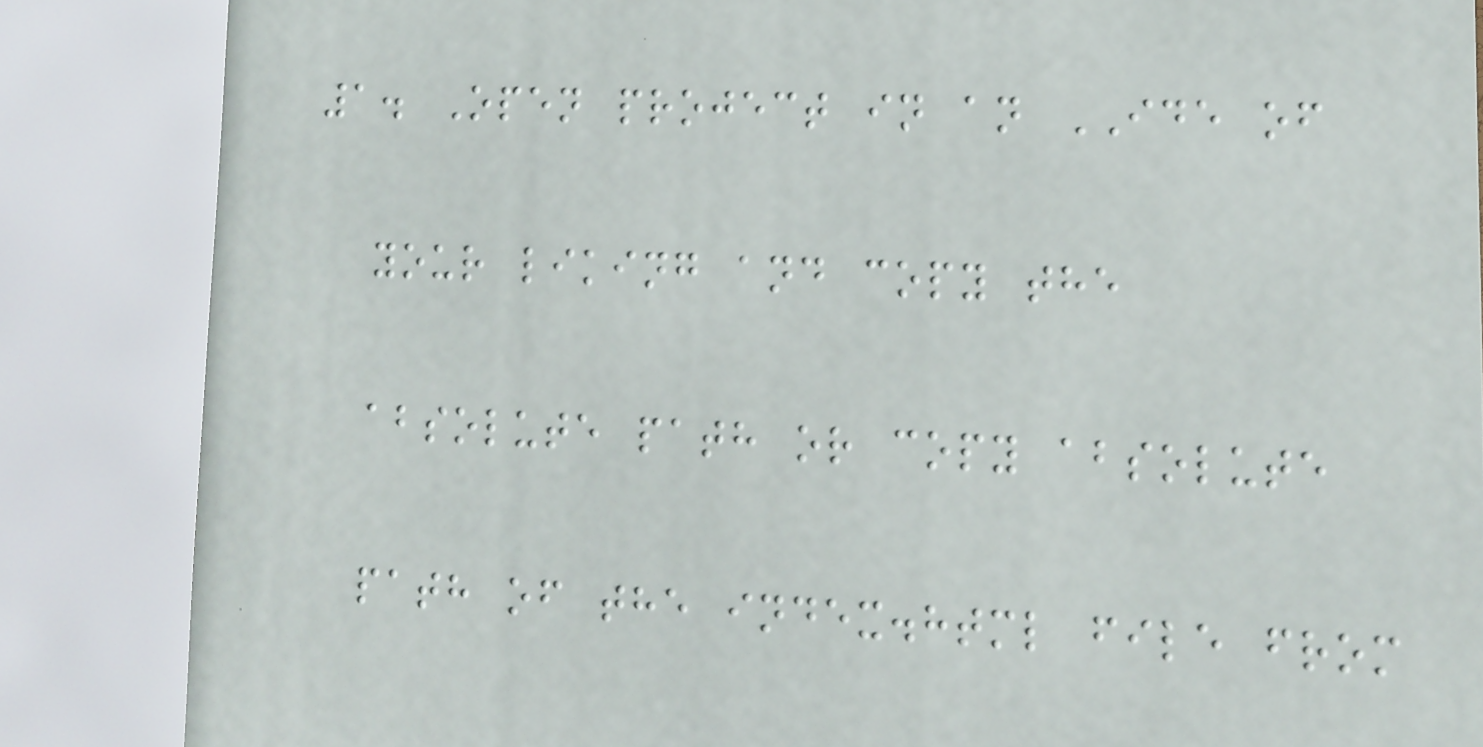1. Open project in an IDE of
your liking and copy the
absolute path or copy absolute
path of the index.html file from
